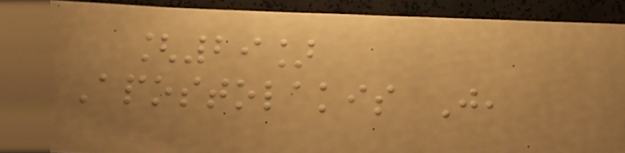[29]
Apostolakis J,
